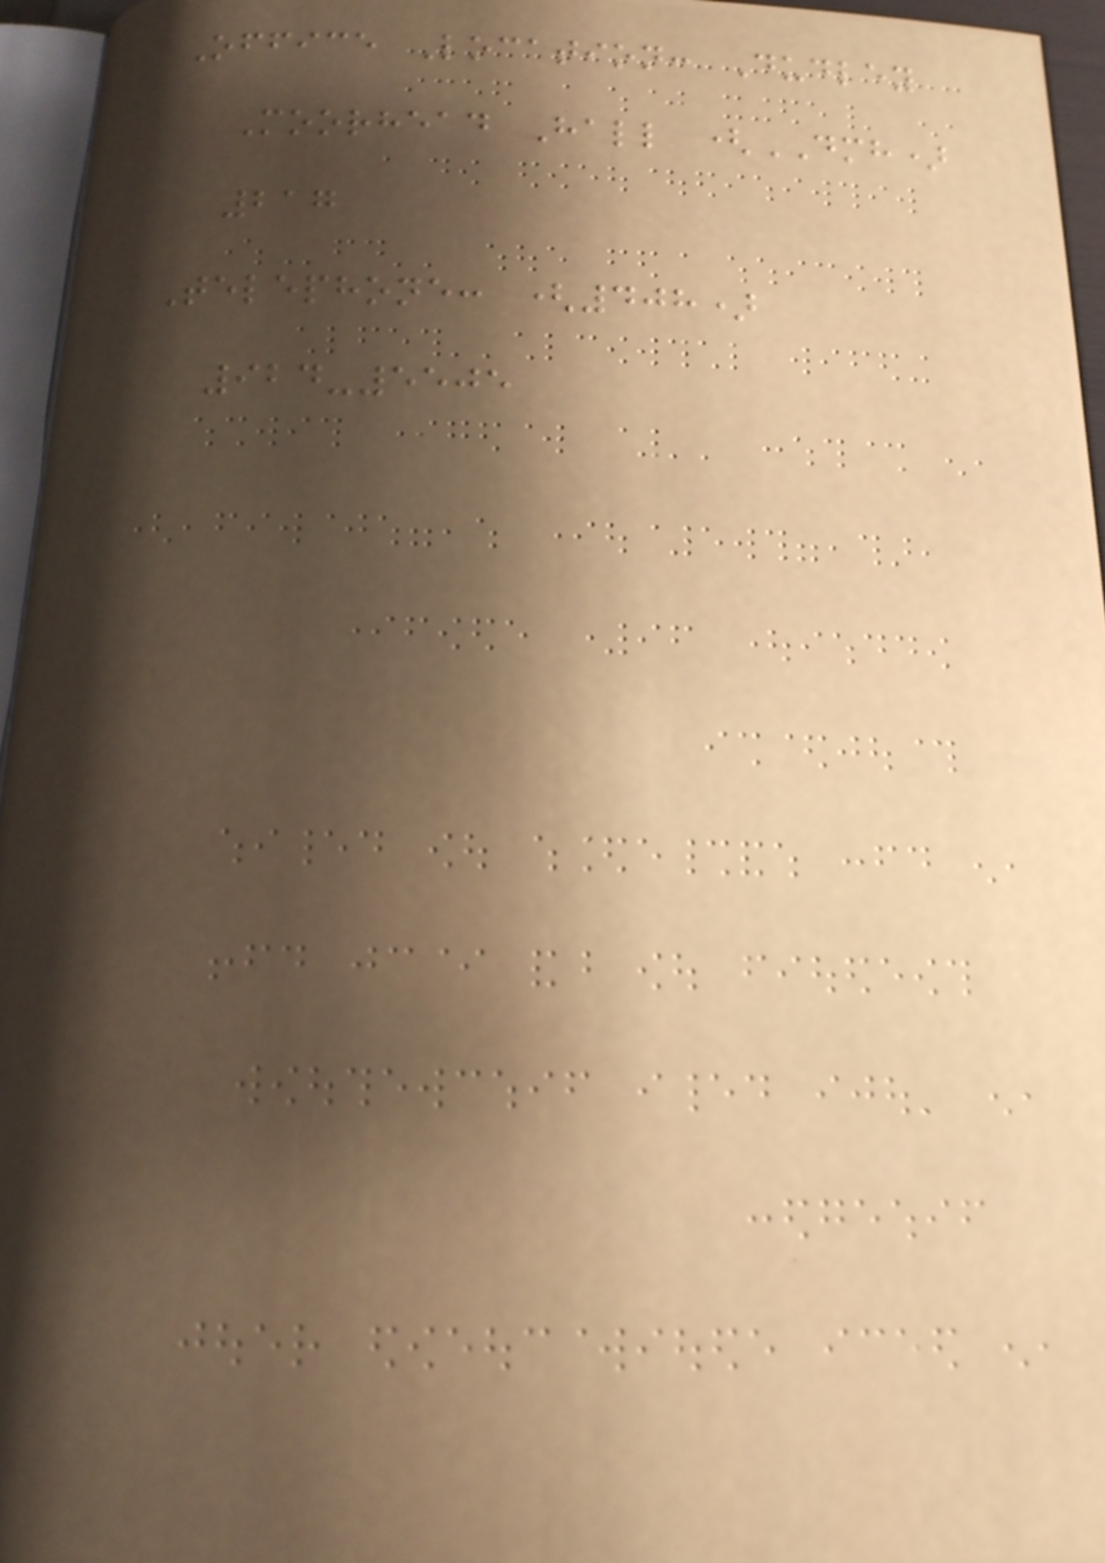Office Location: Dudley
Moorhead Hall (DMH)
217
Telephone: (408)
924-5505
